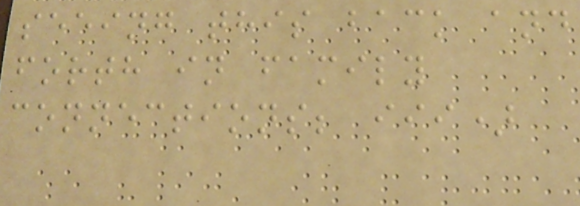seeing this back and
forth in family
connections; iii)
